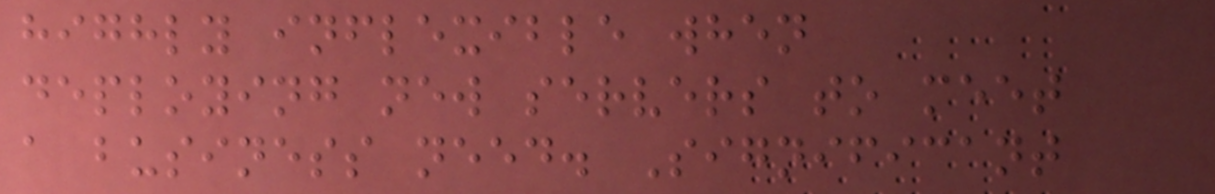highly inflexible when
deploying new servers to meet
a business need. Significant
